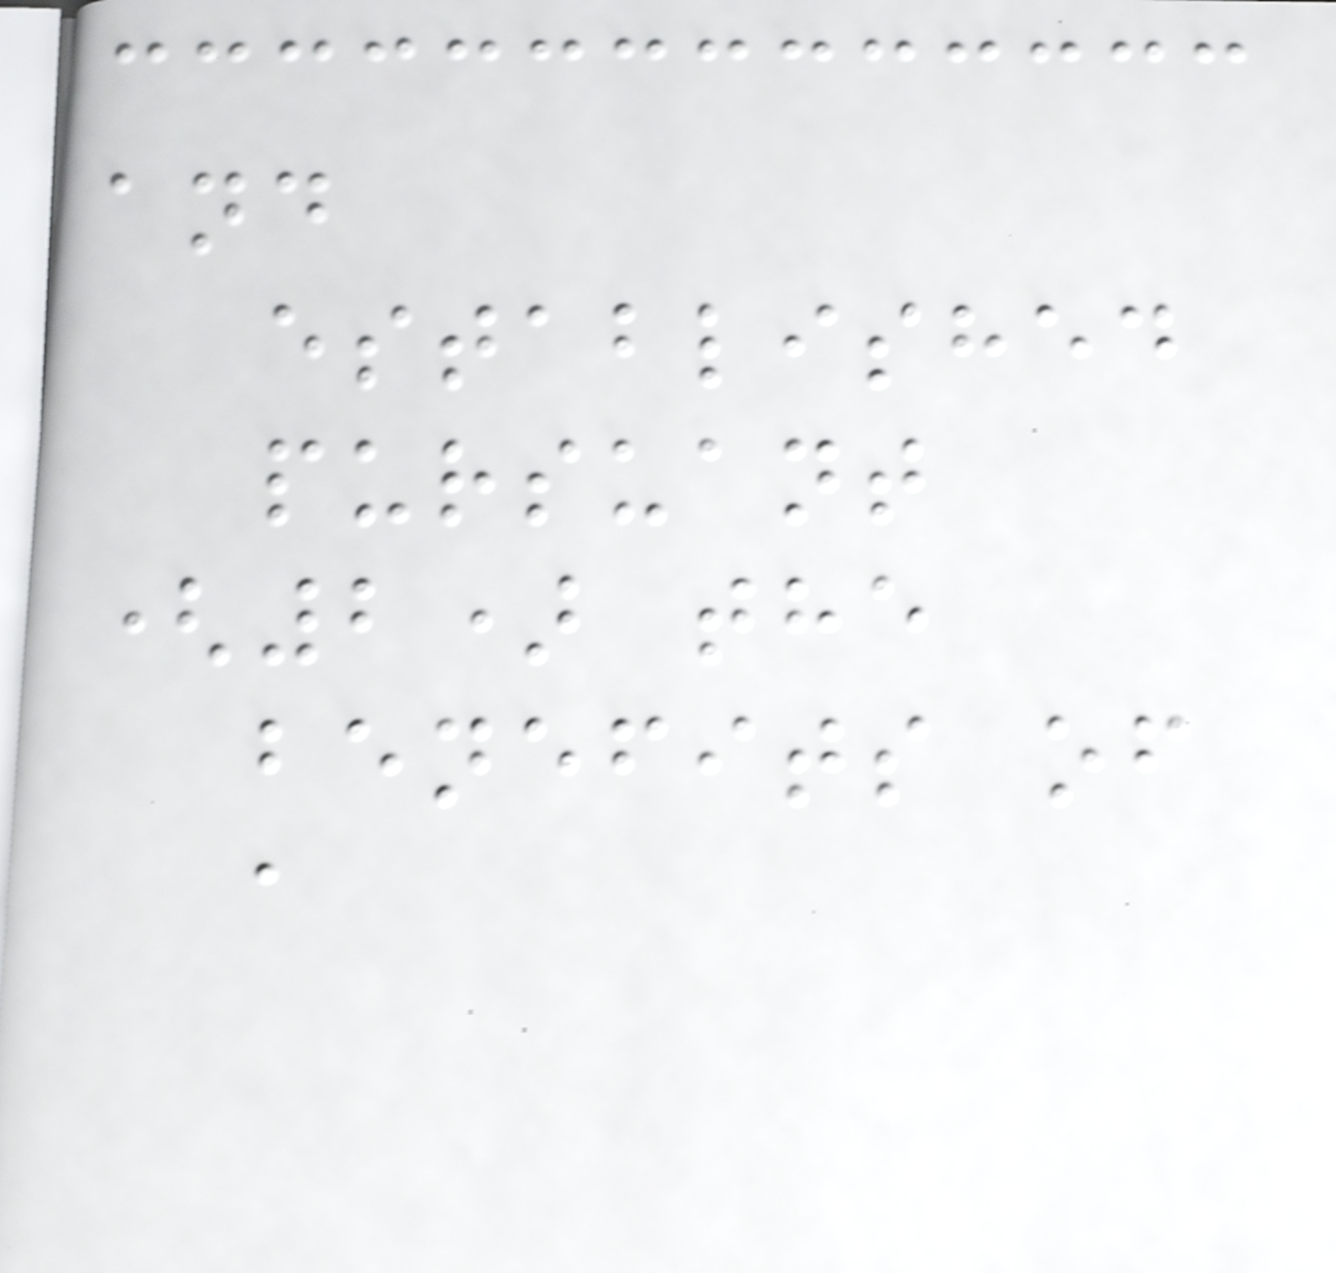and
established
pursuant
(2) the
benefits of
a
